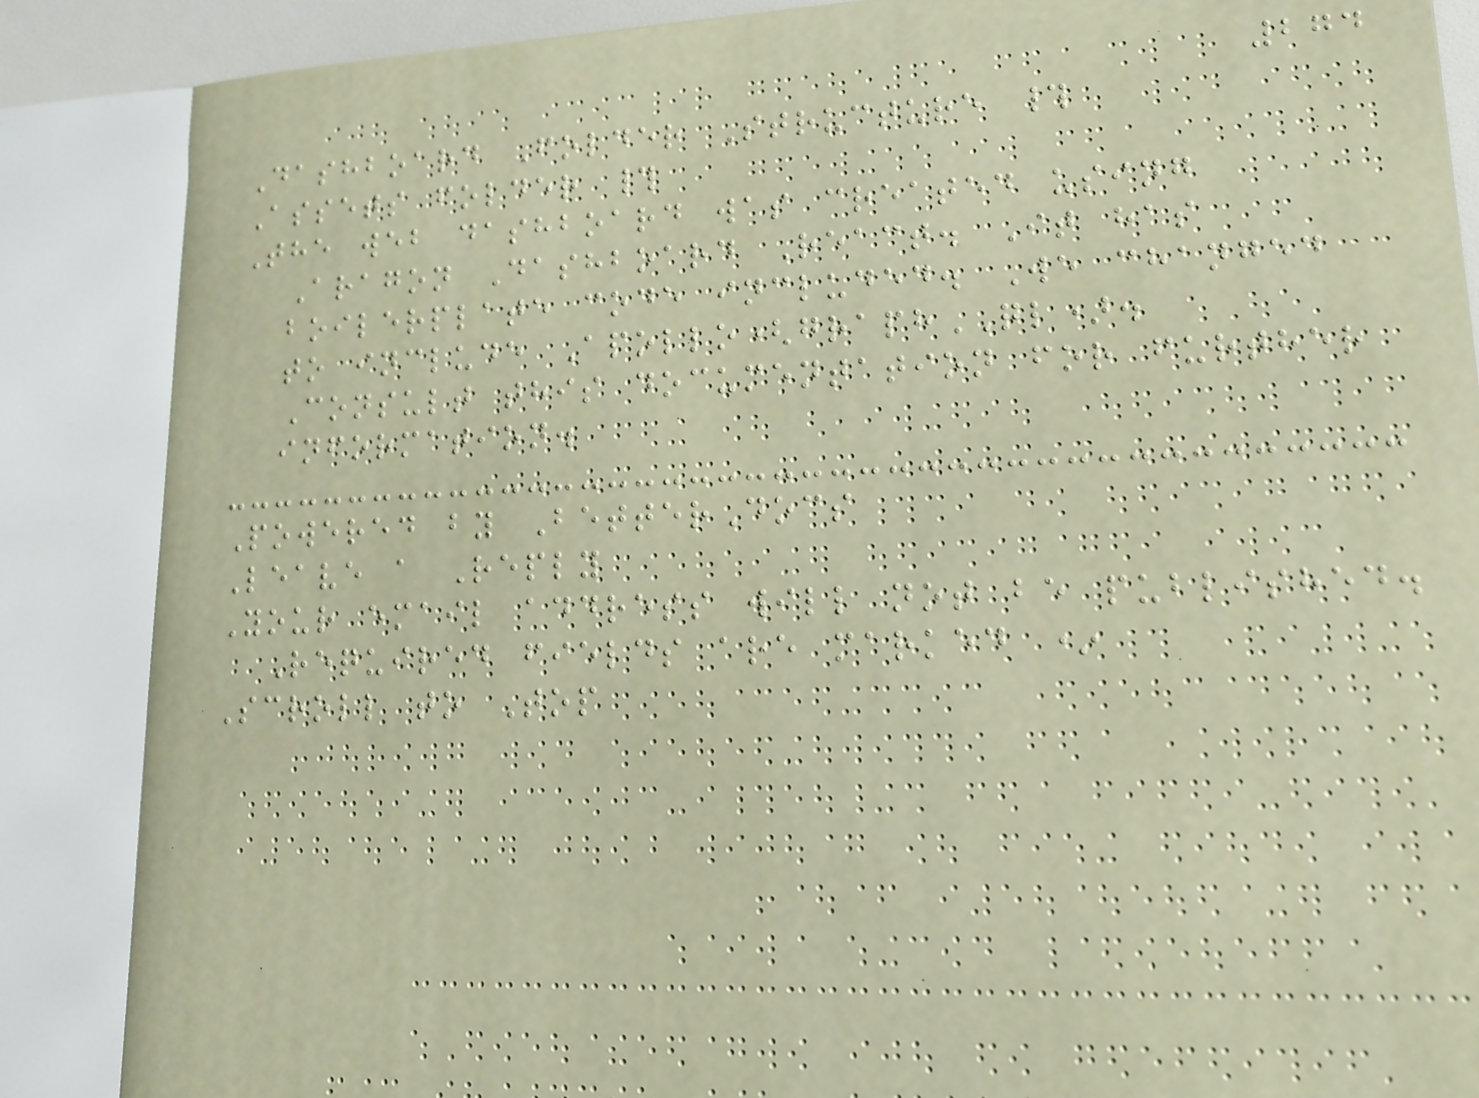274
Dashboard Folder Structure #
Assets folder #
The web dashboard was created using
Aragon Dashboard React. It has
boilerplate code included. We changed
to include Apollo(graphQL).
Consult this documentation for further
information.
Powered by BetterDocs
Leave a Reply
Your email address will not be published.
Required fields are marked *
Scroll to Top
